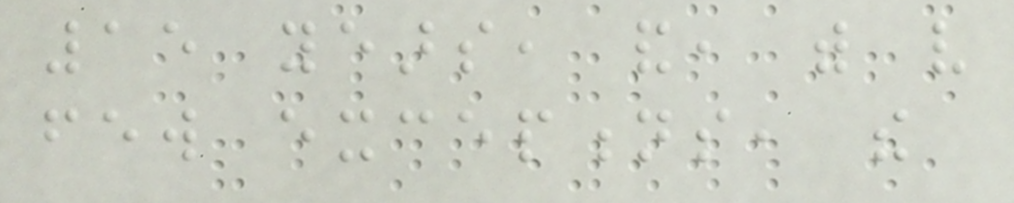15 years, and, with very
few exceptions, the
